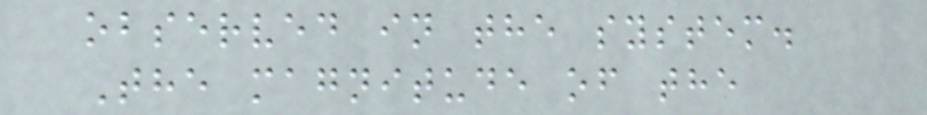observed in the system.
The magnitude of the
